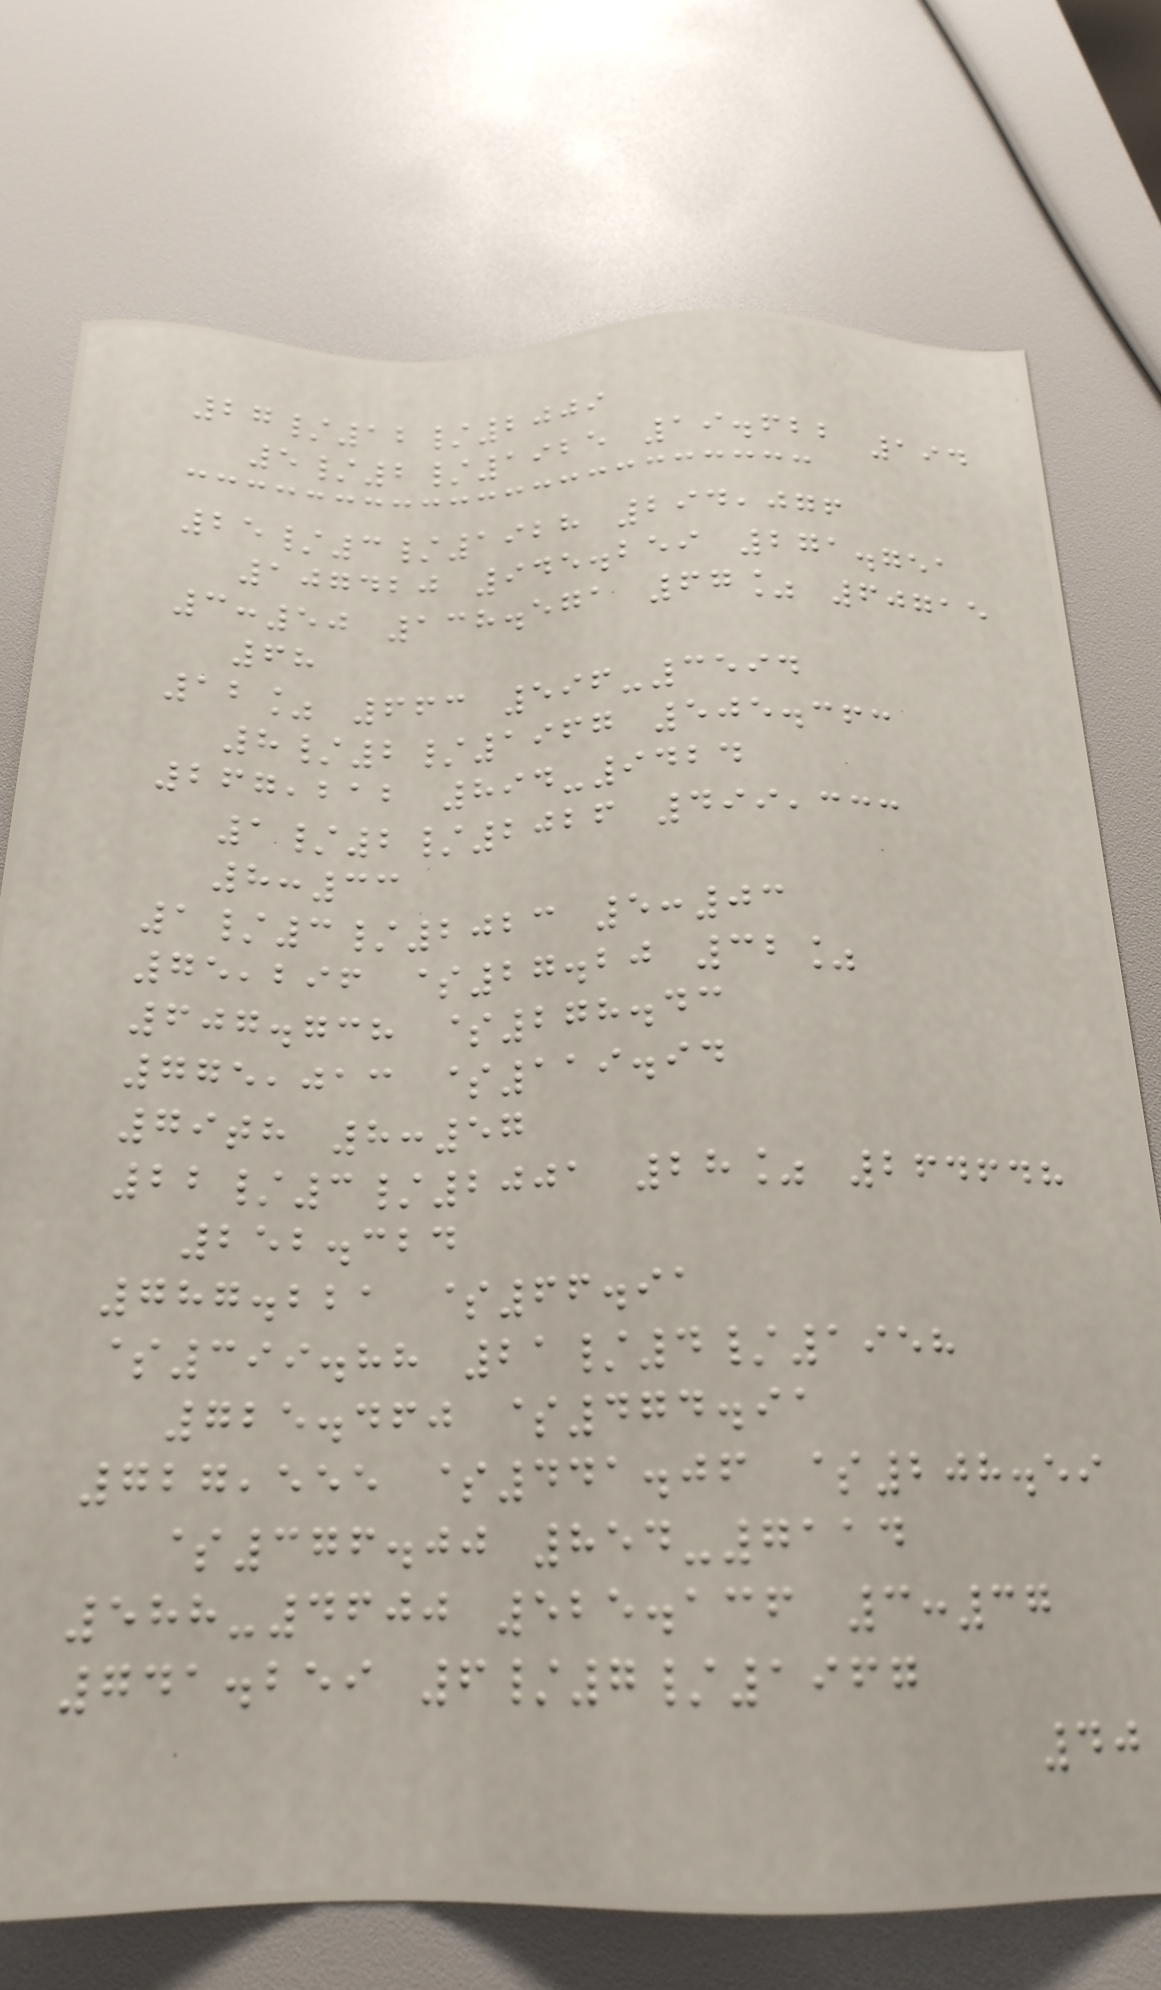27/12/2009
5/2/1925 19.622 194
25/3/1928 294,076
107420 945.259 271.751
3:50 138.571 67% 60715
68
12% 663 596-3594
8/2/1967 505.363
267,212 894-9424
1/2/2026 499,333
8:33
1/3/2023 5:03
75,296 $27.20 32%
607.738 $278.43
775,013 $119.94
79th 8:57
22/3/2001 28% 264648
252.324
787.221 $66.91
$399.88 21/4/1958
725.460 $474.91
727,555 $441.06 $208.59
$376.00 854-7114
588-4600 525.136 3:37
741.259 6/7/1967
40
